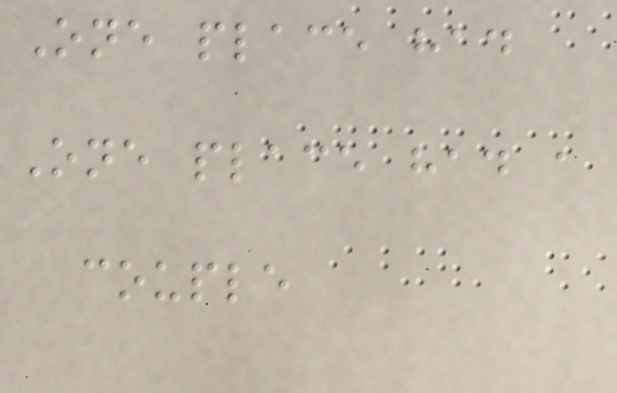One place had
One place had a
couple
